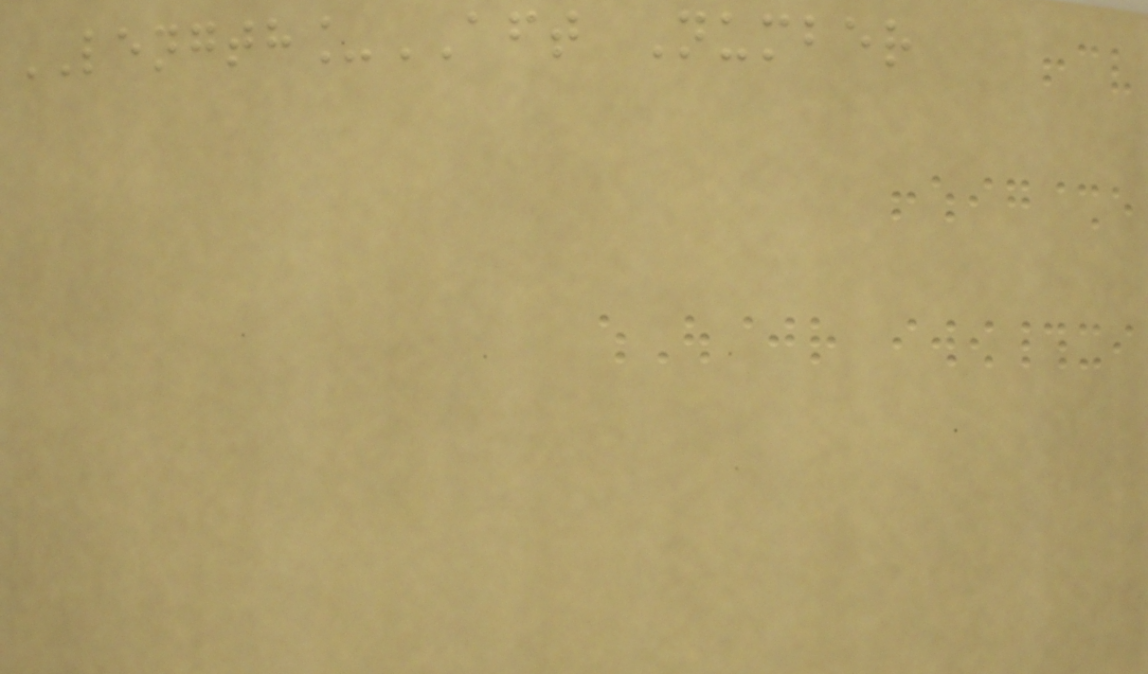LENGTH_AFT Number
